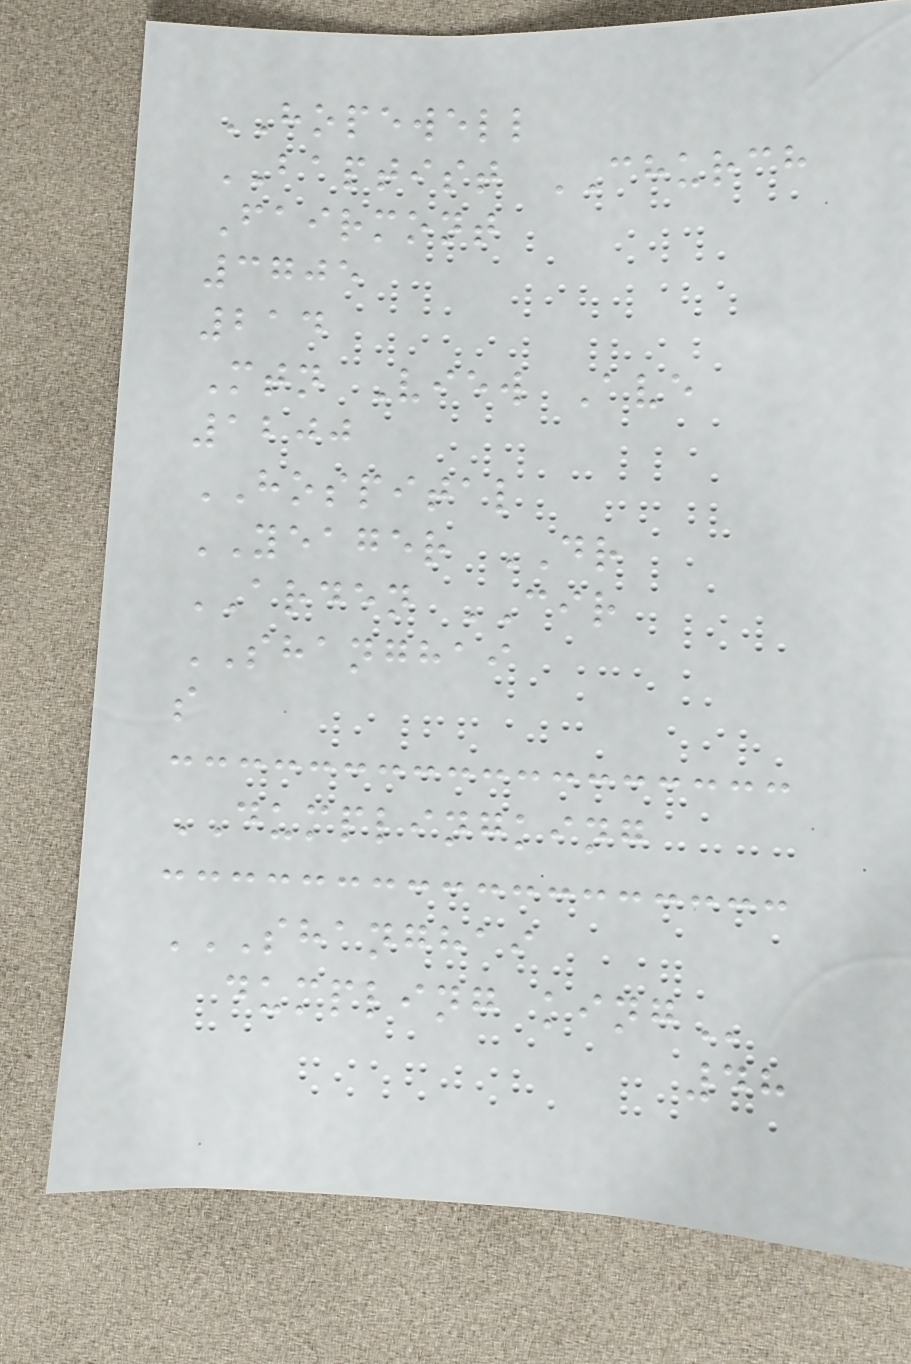HOPEWELL
BAPTIST CHURCH
Fairmont
3705
214
Mtn View Ave
1200
HOSPITAL
YEAGER DR
ARDEN CIR
SHANGHAI
s
DUMPLINGKING
SHANGHAI
DUMPLING KING
48
